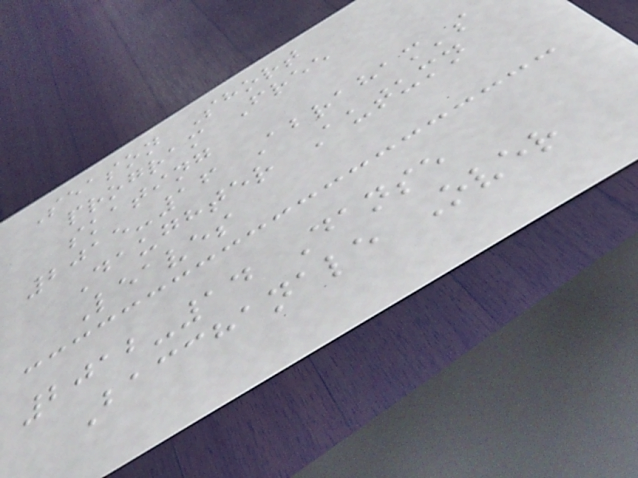Season Short
program Free
skating
2015-16 Abraham's
Daughter Autumn
Leaves
2012-14 Danse
Bacchanale Over
